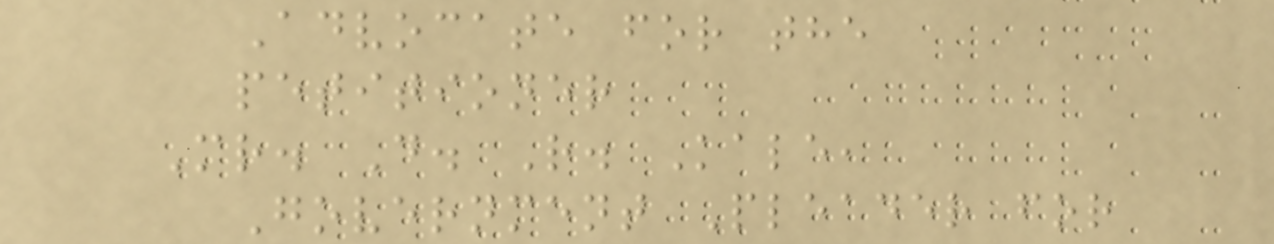Advocate for the
petitioner
Mr. D. R. Kale,
Government Pleader for
